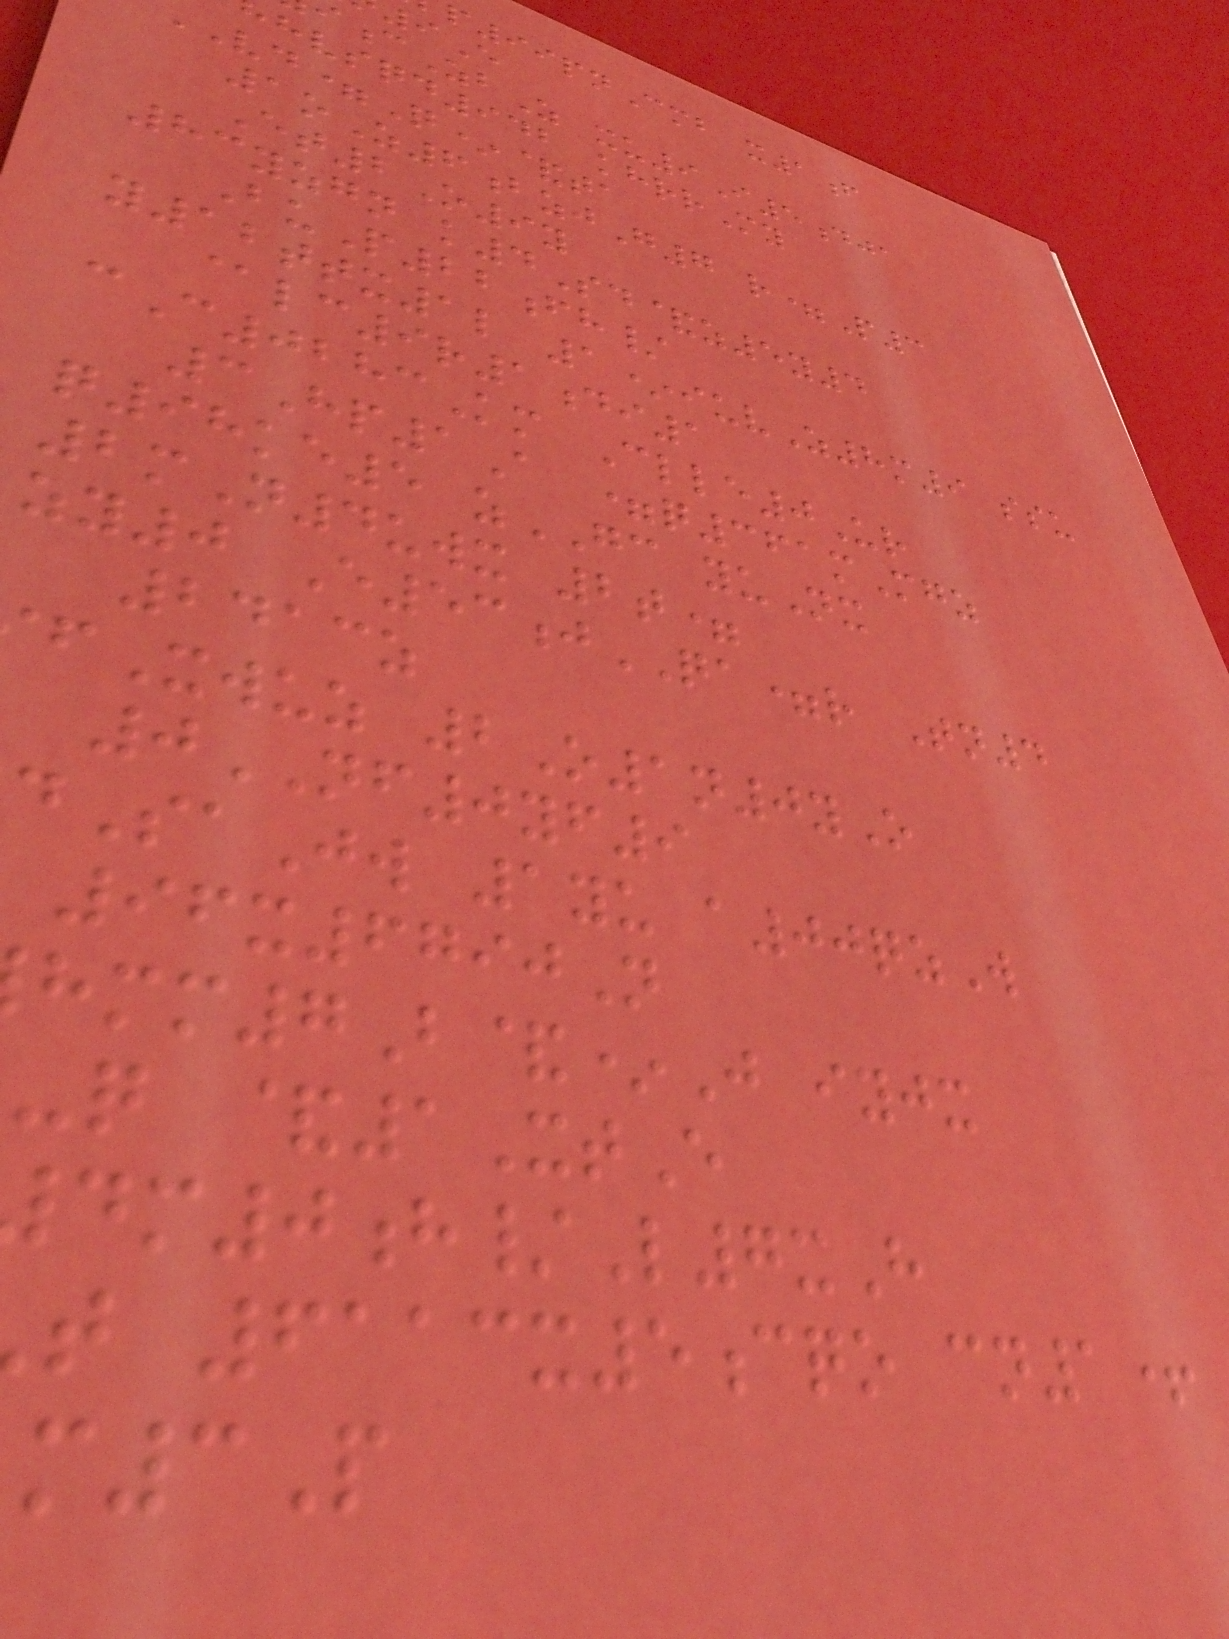p99pnCmb x1f
9E
cZbZ xu9I5dja
hvsqd942 khrrMy
=Q*&ta
1oZ6bzjG7 r=P3
Et2O9y
83yzgn k4Sd&z5y4
BuP22fh/
y12ttx1l 1*iuvZ8m9 ssu
@lc9r1di1
cC0283Km Clle0Ur
3Hp1A =q361mMgz
q98ke5 zGC yuNx
2mN4uwx 2t=
zy0 E53jQA=r Tn4
2413z
fXwuz 2O1n0yO
0NF0yf9
SaJw 1yu a00qzW
96x6790N
mm7B&*J iyjx
-q &1XtE
m0h/L7xH
t 6113x5cqo cn1+
3P
